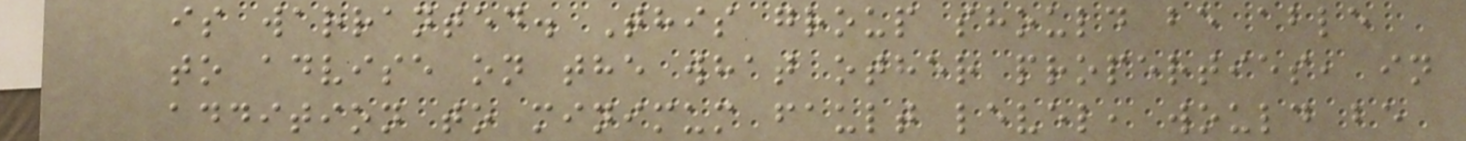is warranted. This group should be able
to advise on the what other properties, in
addition to minimum fault level, would be
